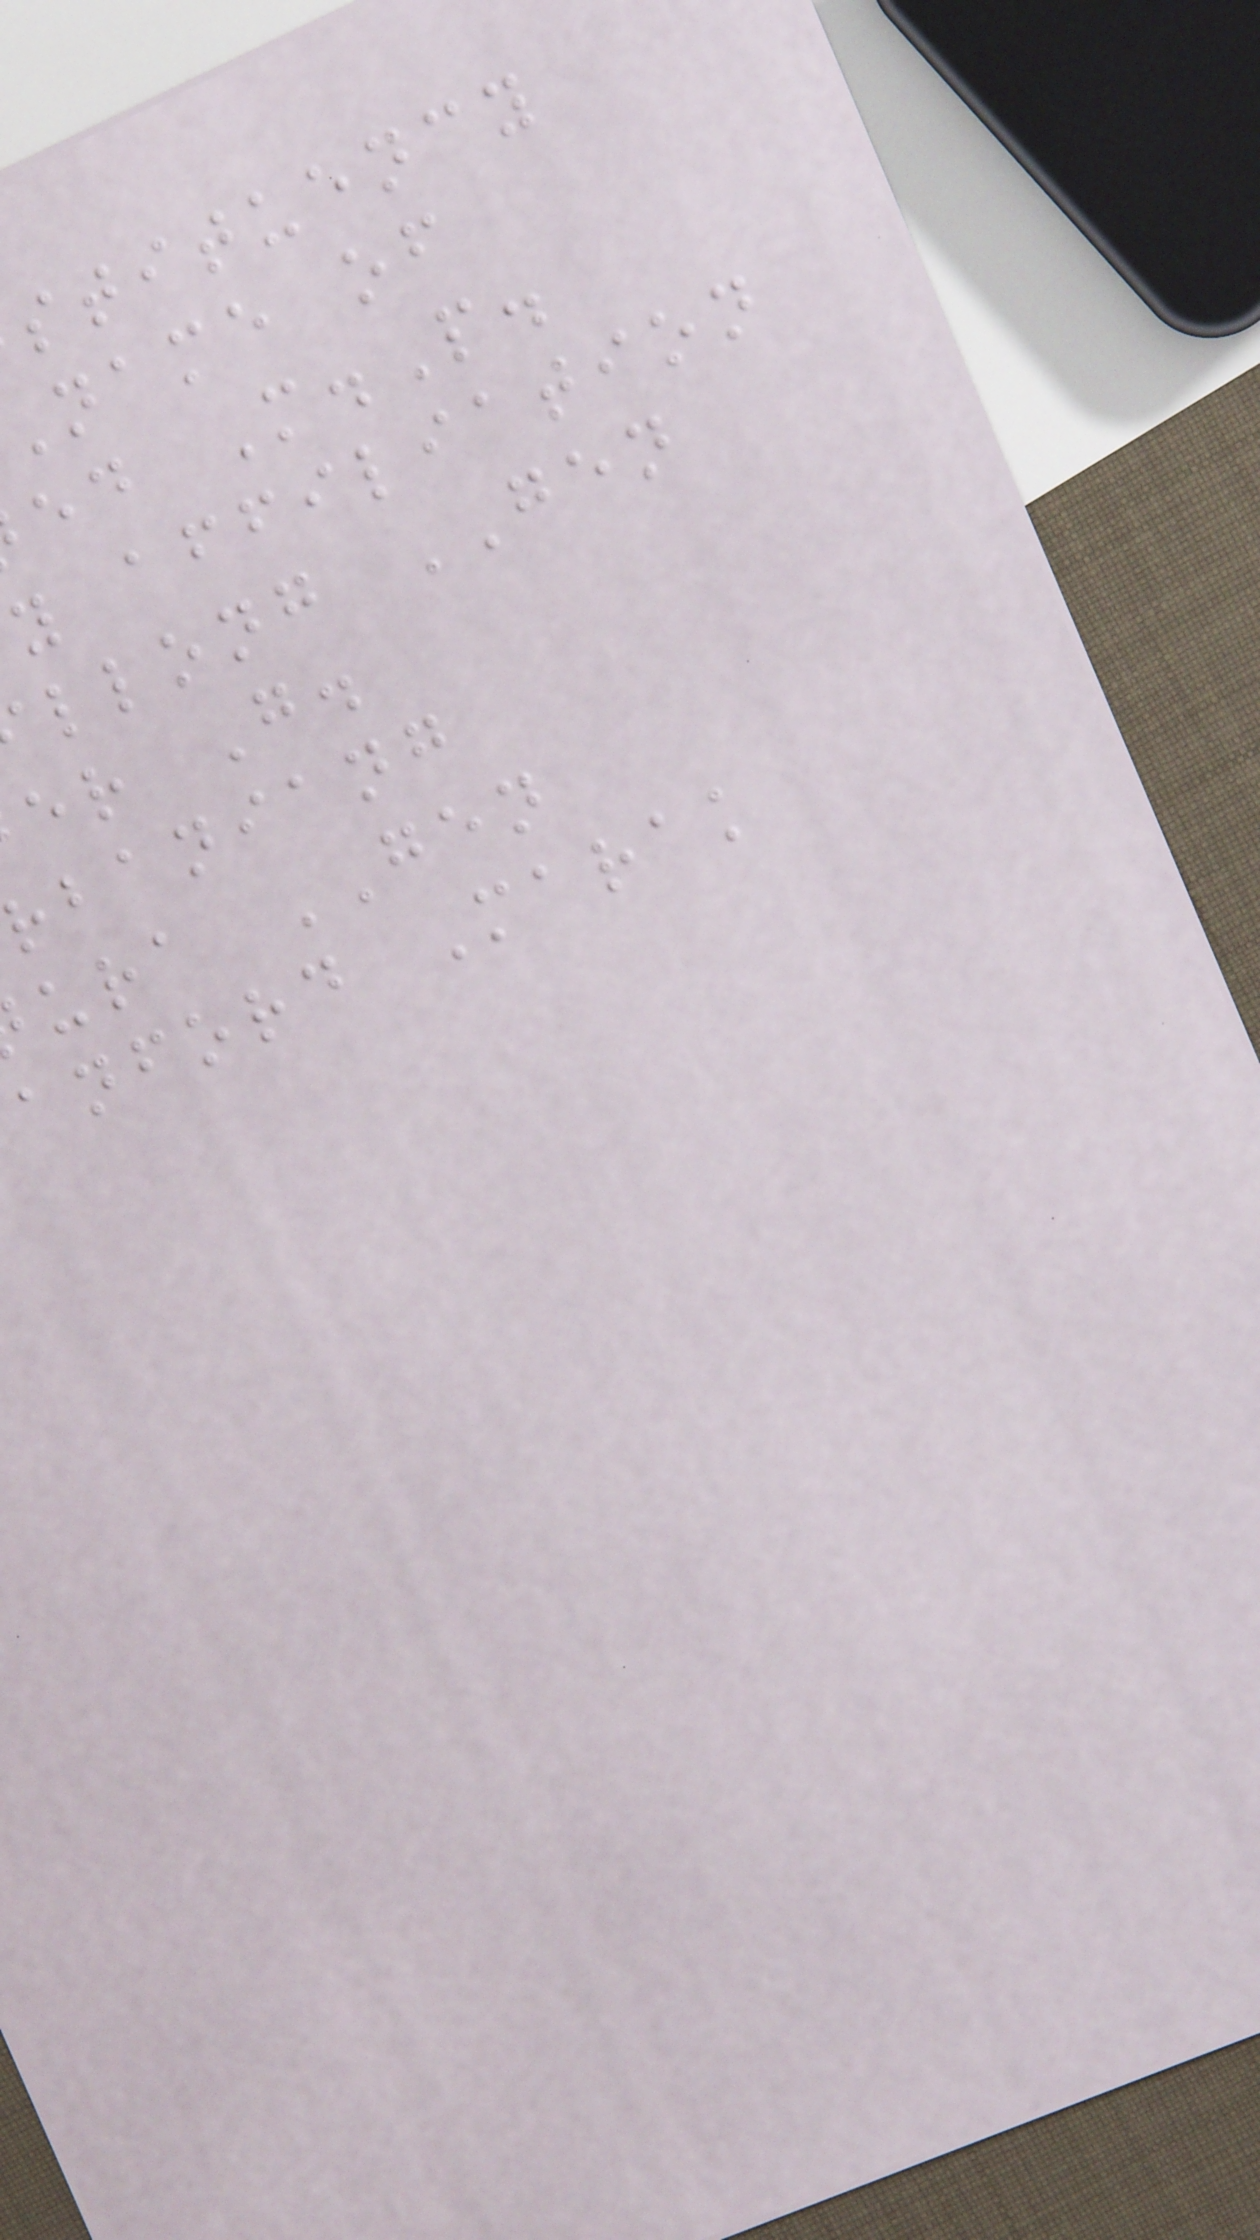stituency
name of
ed M.P.
y affiliation
llong GEN
er G.
rbaniang
ura GEN
anford Marak
